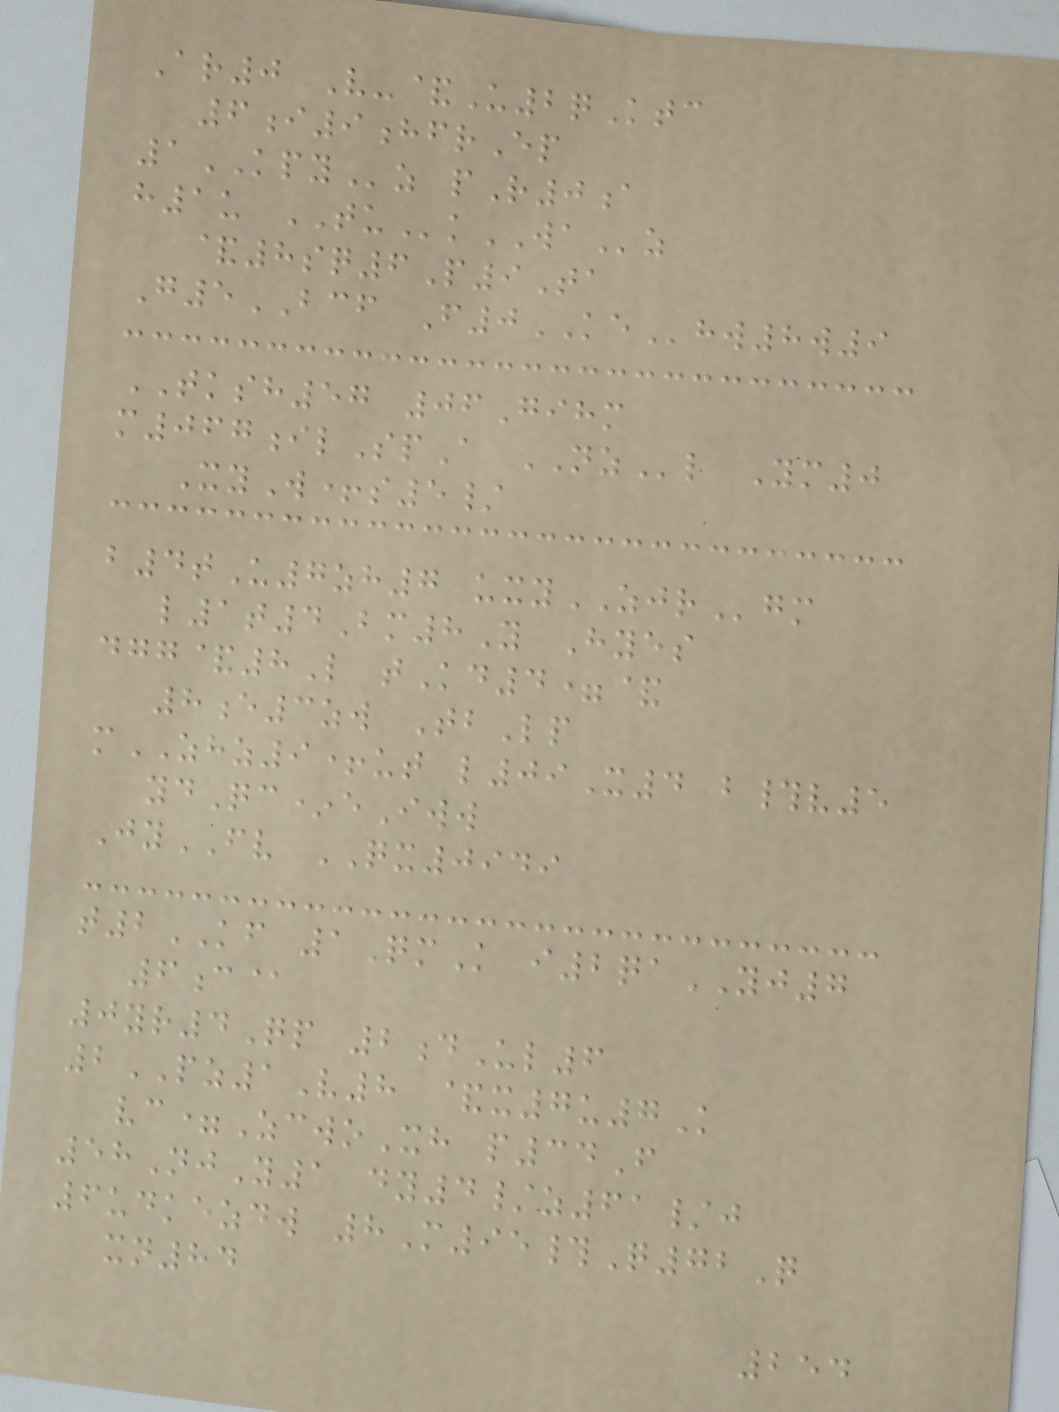Ar0 V-&U2qKtc
6i9hfrEp
1KPYz pR0a
h1u TUkWAz
&8sq6P9Ta
G5BCF F0KEhw8w9
TKSH57 06Gihm
m067ilSpA NZl Ym0
XyW+s5/
b4tU7zh7 uxyZJRgm
l1t4Bm8Y Hyes
dgg&8L tKd4=&
8e3zw TbLp
mZHZ9+ut l09X4 b#v5
ydQc*eIww
JyFV QX0949
t2KF 1QmK i2qaYJ7
6c@
0yr4Qp 2dUl6
2PZ1V8 &x7u7K
vc=ZcwoXh p34F
58NjY1 dy4/z61/j
6udkezdw 8M95#Q72Q
xn84
254
